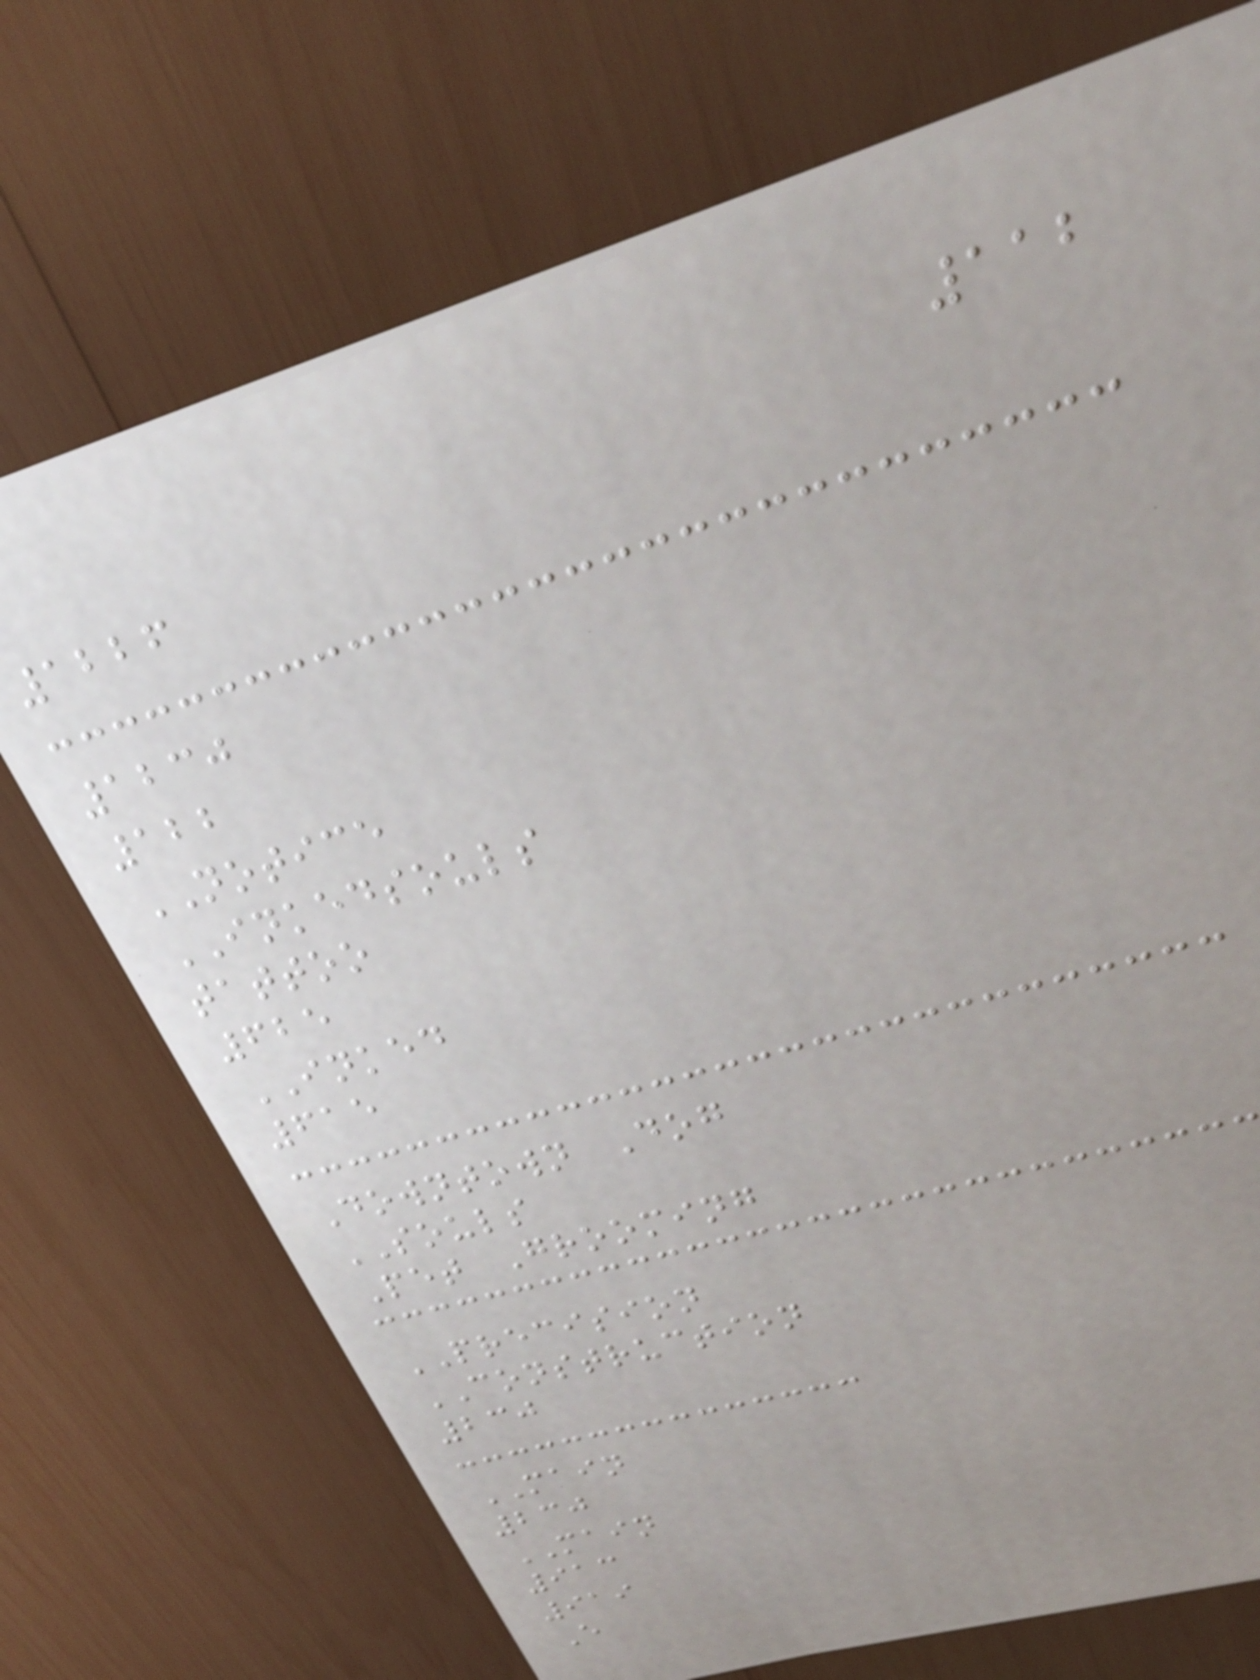112
1226
1230
122
NOTICE
INKEDSOULS
tattoo
625
INKED
615
Downtown Dog
SOULS
Pet Grooming
PRECISION
CONSTRUCTION
230
MAIN
230
MAIN
913
919
E
